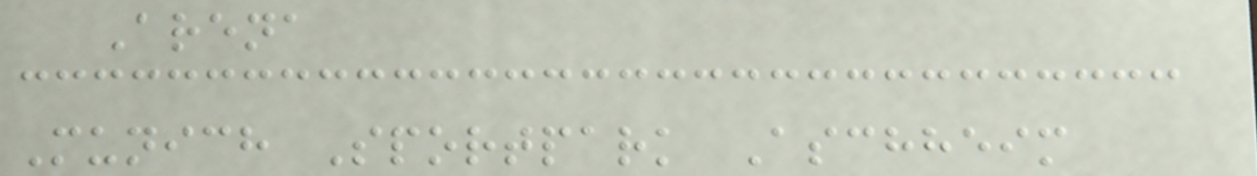Arena
Munich Sportpark Aschheim
